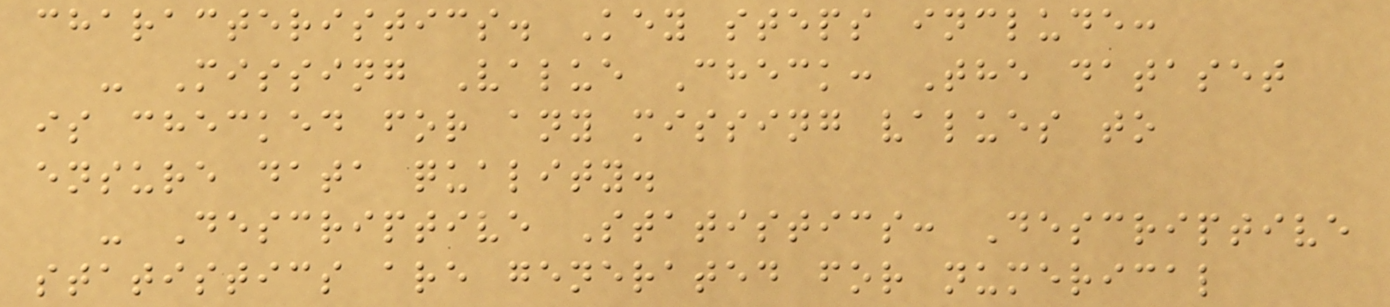characteristics. Key steps include:
- Missing Value Check: The dataset
is checked for any missing values to
ensure data quality.
- Descriptive Statistics: Descriptive
statistics are generated for numerical
